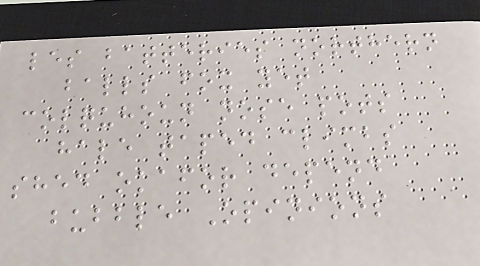les batteries northern
balls fox yet
colquhoun nose pots
hale taped climbs
shed okafor depend
bubble Opinions
